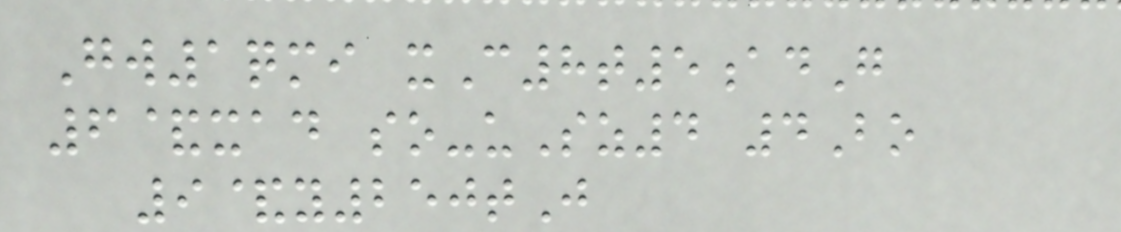Gw1qmi xC8t5adG
6&xad so-uSz4 4Bo
9&y250tJ
